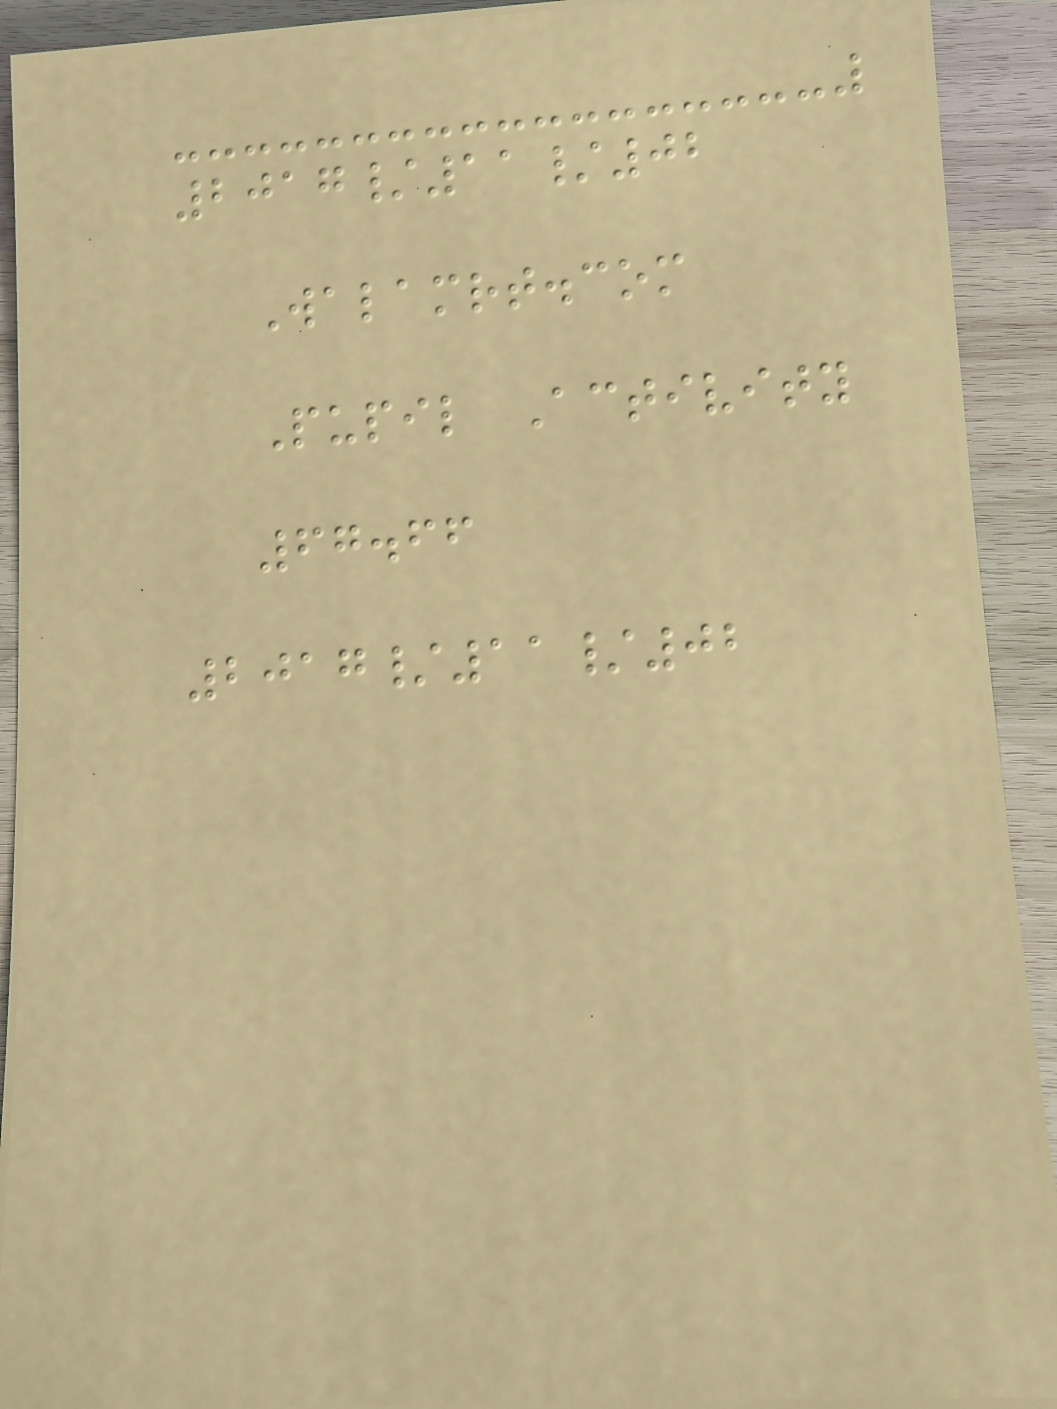2017/11/02
Walamrt.com
Pupil Activity
67.66
2017/11/02
